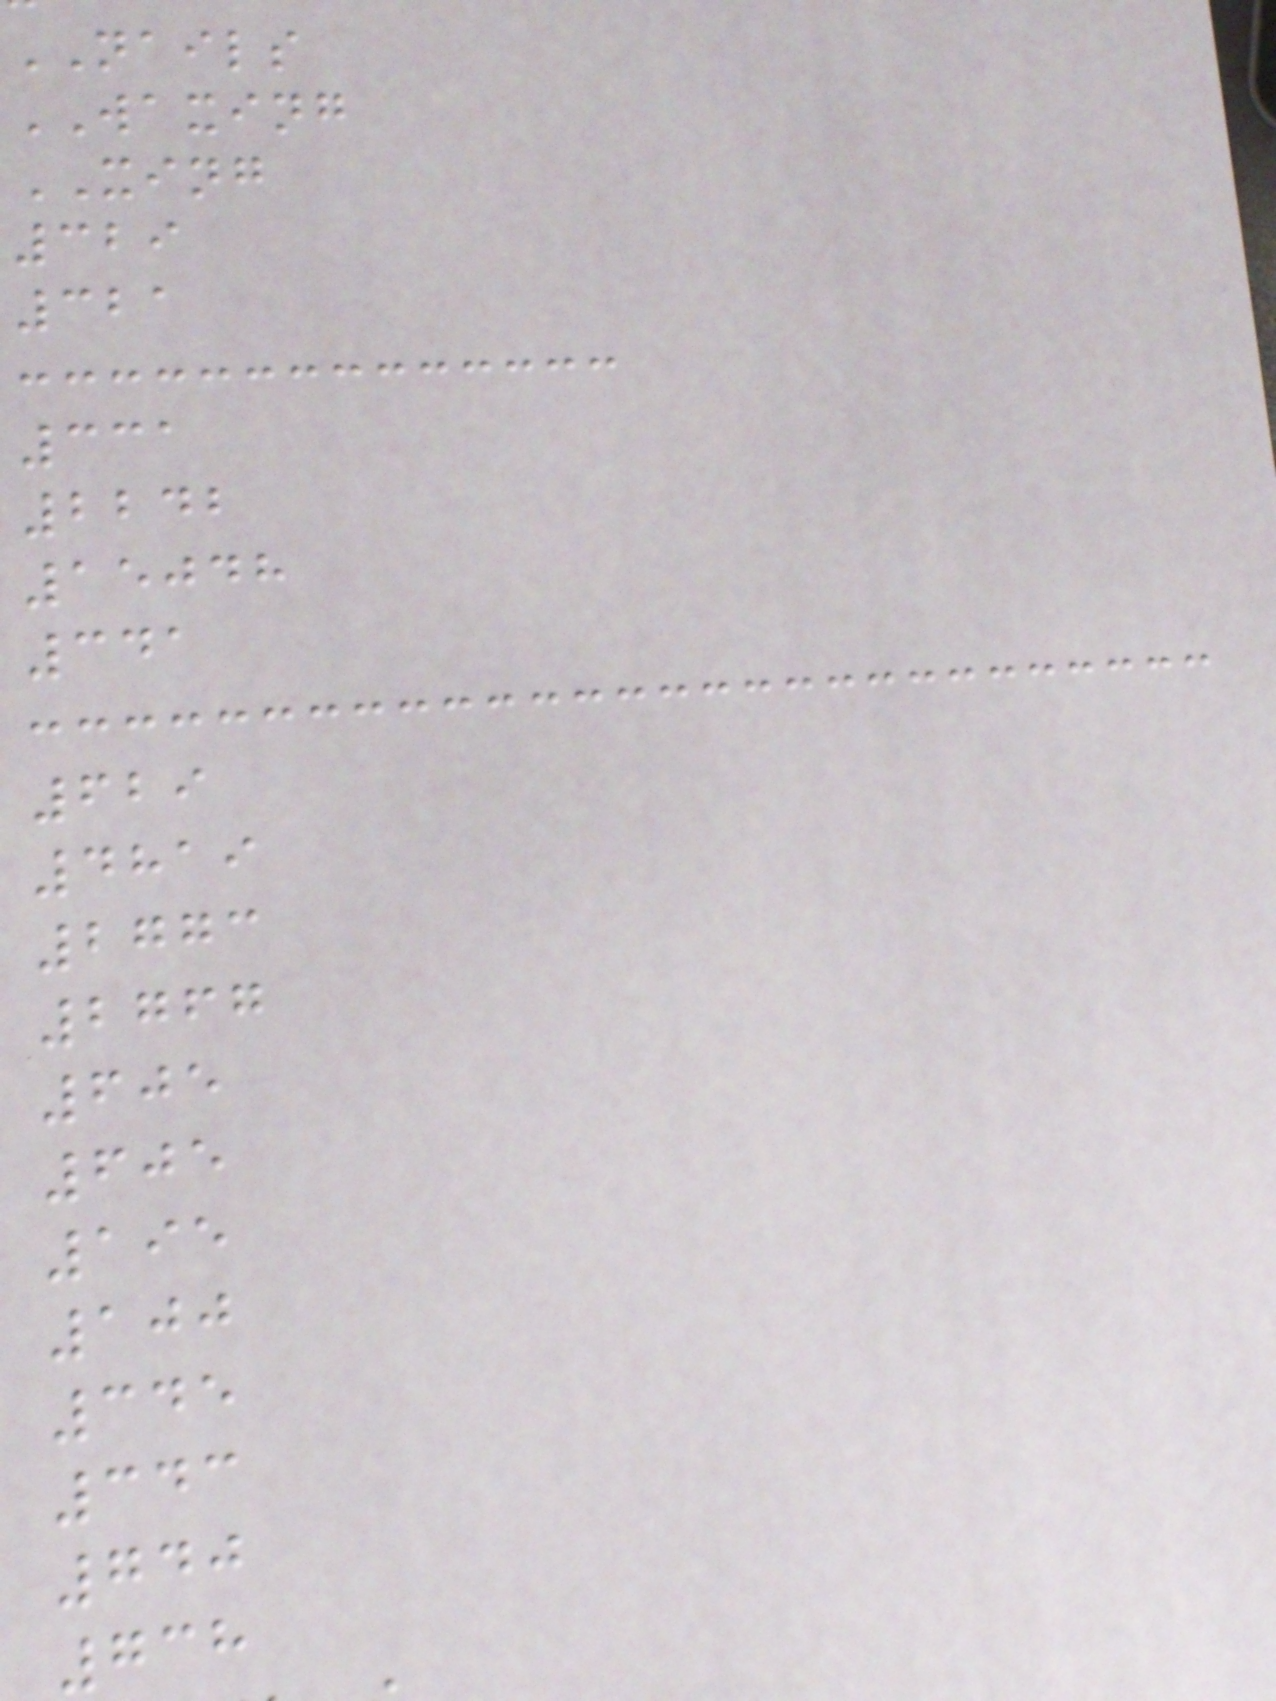NAILS
WAXING
XING
329
321
331
2242
15048
341
629
4819
2773
2767
605
605
195
100
345
343
740
738
